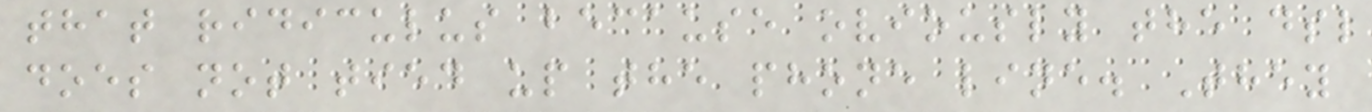that ridiculus because oviously the dsl
does not tied up the phone line. They
